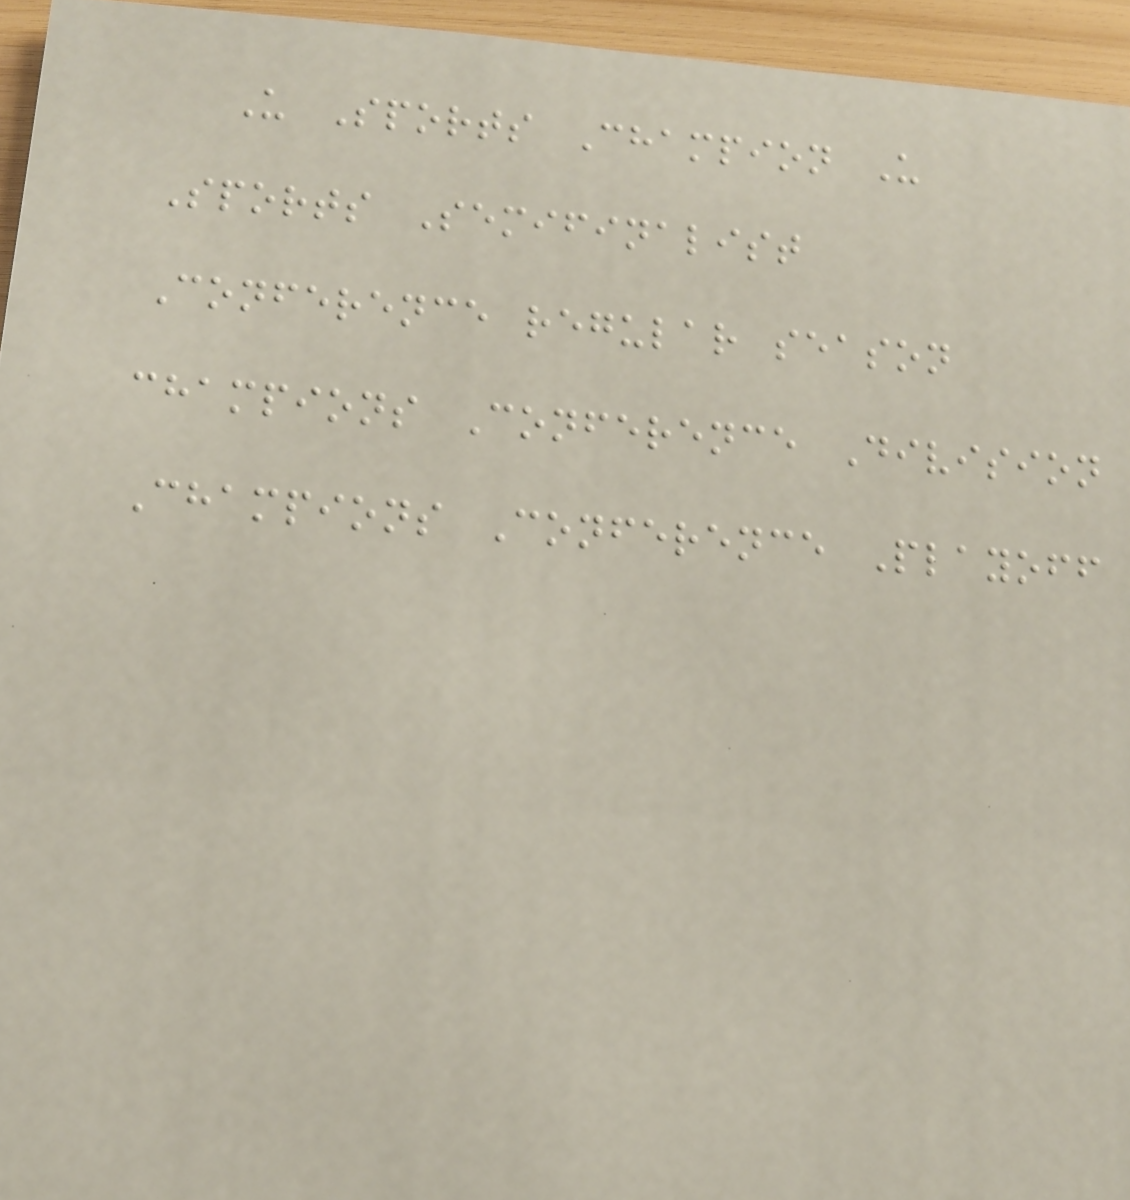U Sports Champion U
Sports Semifinalist
Conference regular season
champions Conference Division
Champions Conference Playoff
